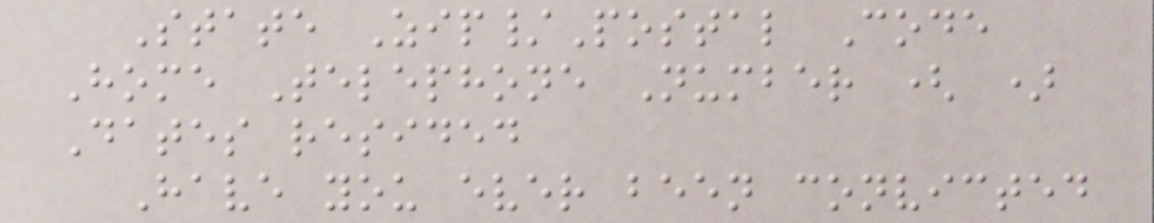State Zip/Postal Code
Home Telephone Number ( )
Dates resided
Have you ever been convicted
